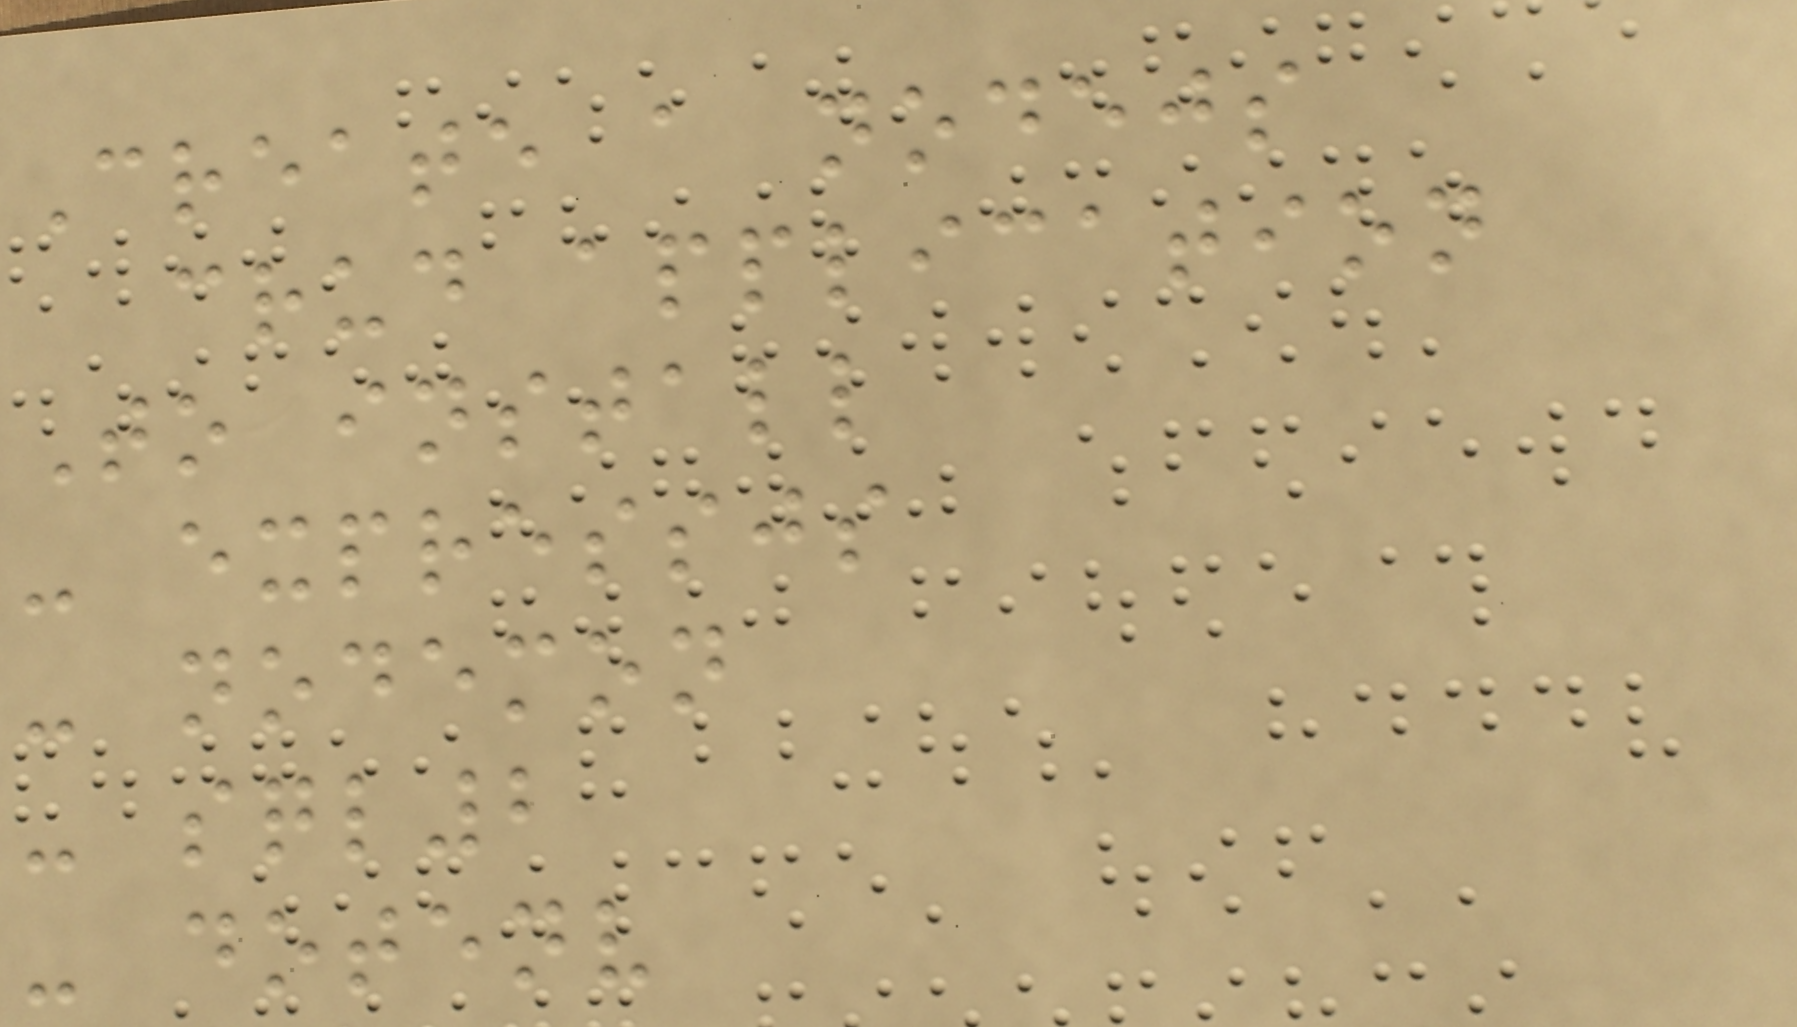Create a nodejs
crud application
To install
- expressjs
- nodemon
- sql2
- dotenv
